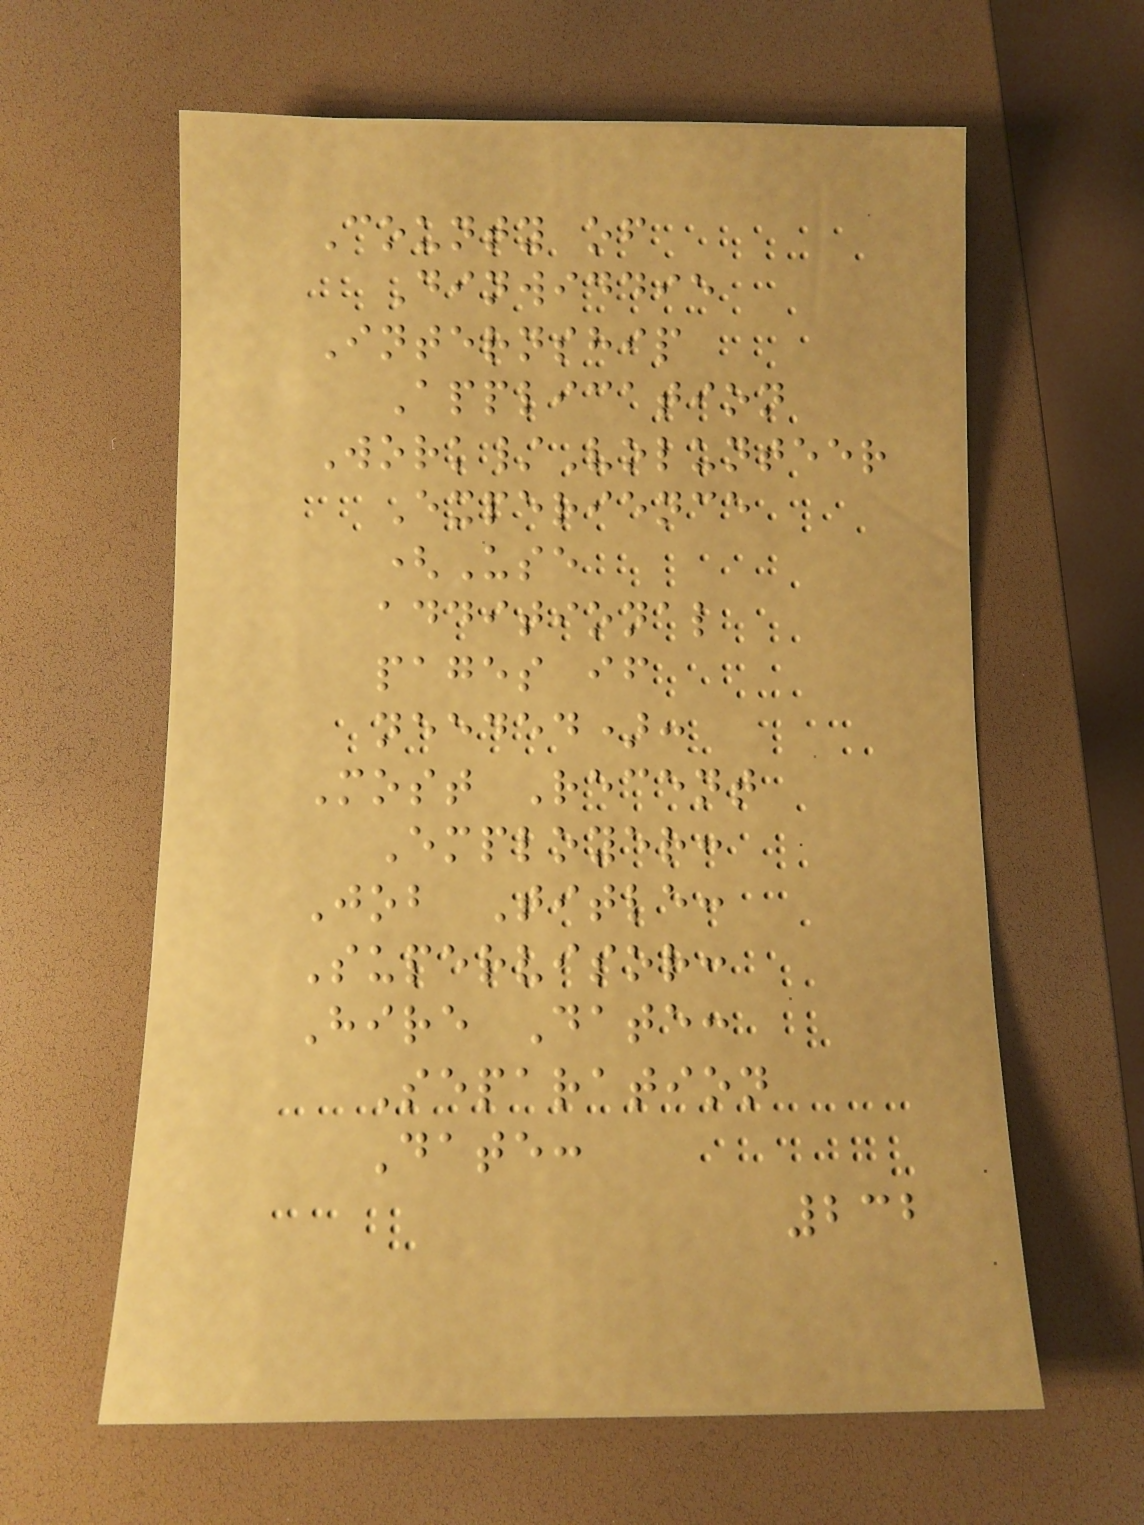County of
Dinwiddie
Internship
Application
Work/Volunteer
Experience
(Use
additional
pages if
needed):
Most Recent
Employer:
Job Title:
Supervisor:
Hire Date:
Separation
Date:
232
